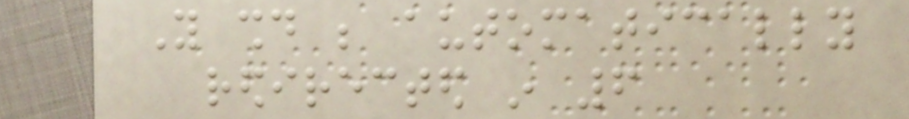You should be automatically
redirected in 6
